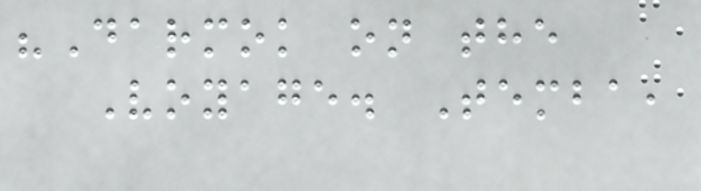"Darmok on the
Voyage. Temba,
